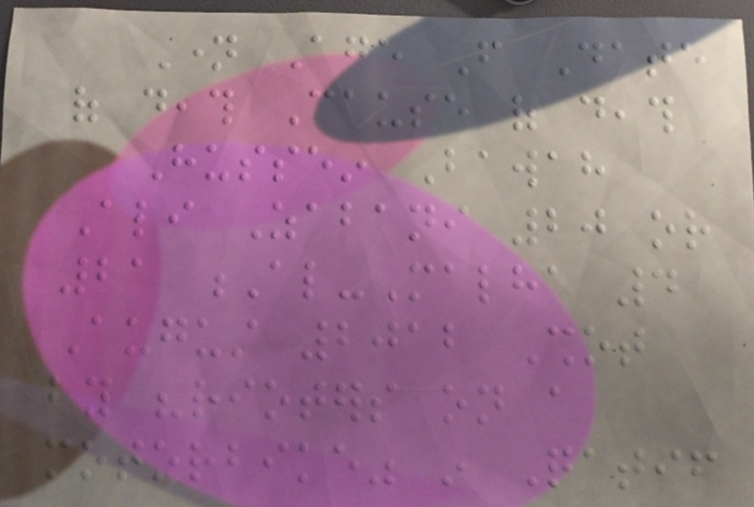Name Age From Date
of death Cause of death
Hussein Bawah
Ali Zabani 20 or
21 Al-Malha 4
August 2012 Shot
by "rioters on a
motorbike" in Qatif
